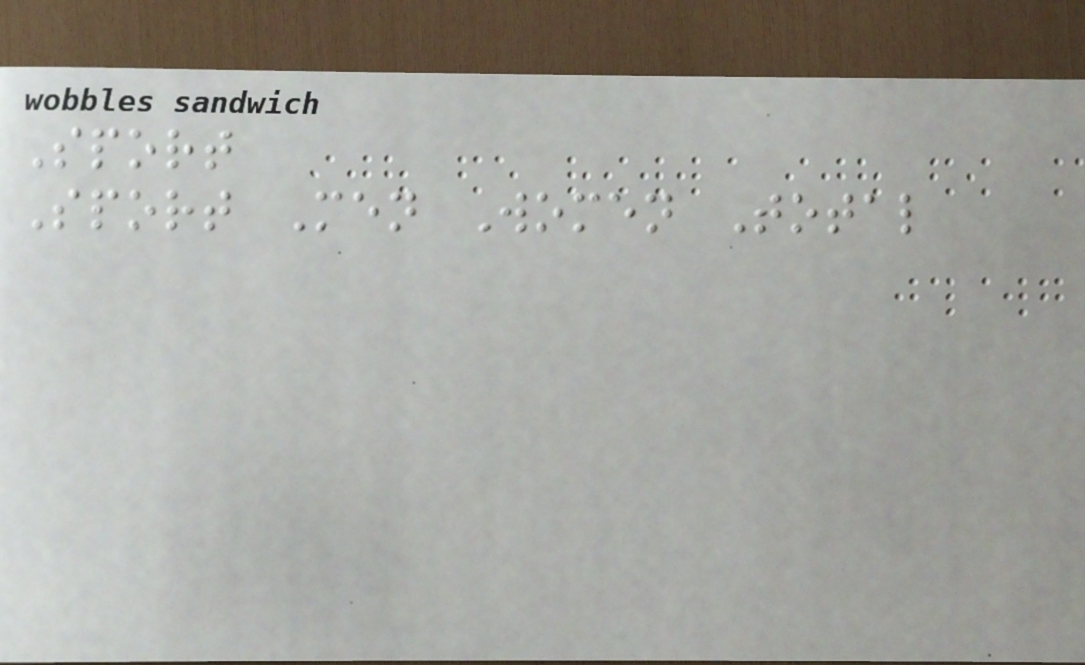Sport
Sport Men Women Total
